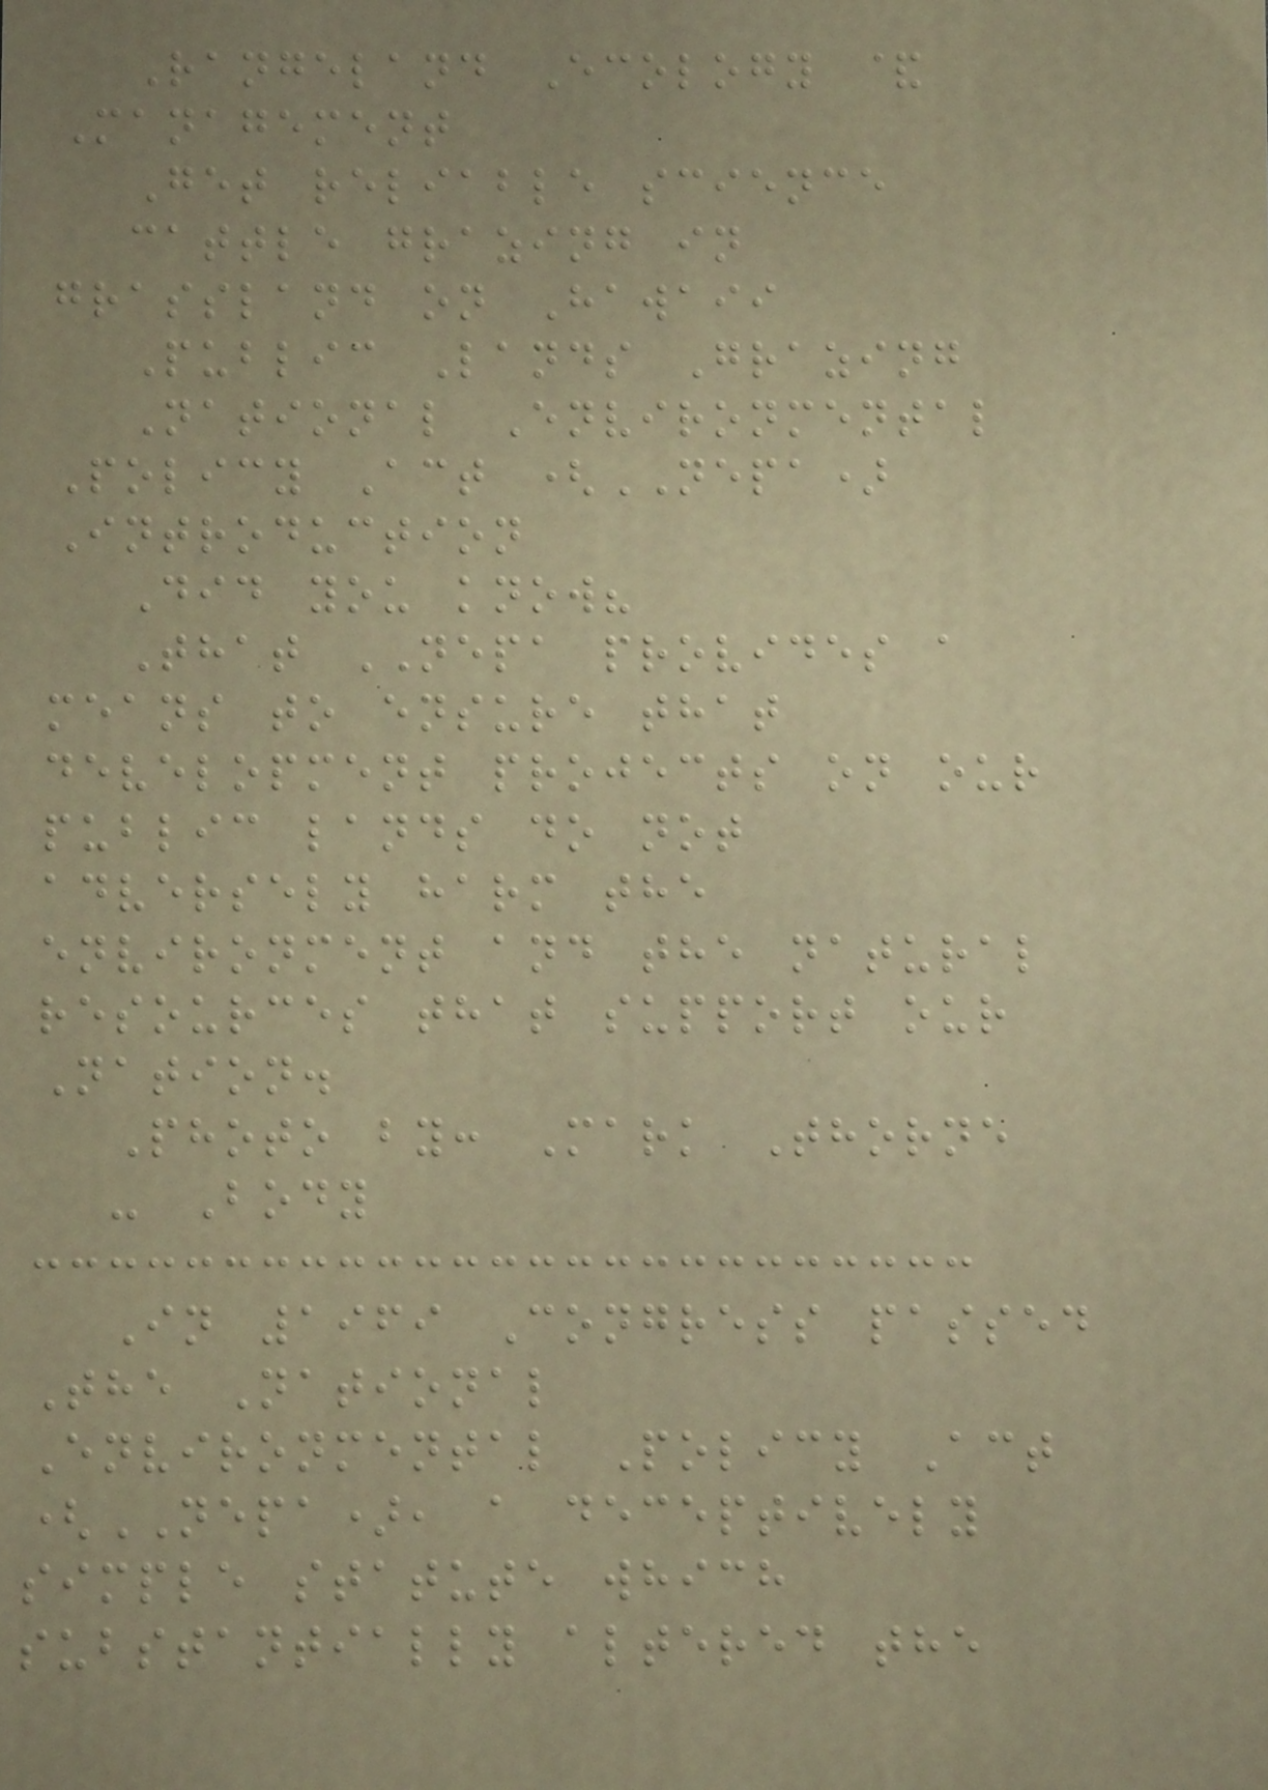Rangeland Ecology &
Management
Get reliable science
cattle grazing in
grassland on Hawaii
Public Lands Grazing
National Environmental
Policy Act (NEPA)
Introduction
Did you know?
That NEPA provides a
means to ensure that
development projects on our
public lands do not
adversely harm the
environment and the natural
resources that support our
Nation.
Photo by: Mark Thorne
- Body
In 1969 Congress passed
The National
Environmental Policy Act
(NEPA), a deceptively
simple statute which
substantially altered the
